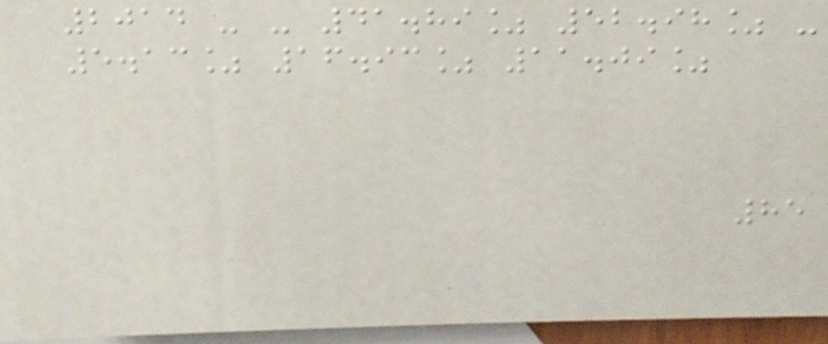2014 - - 41.89% 52.98% -
5.13% 16.93% 11.09%
85
